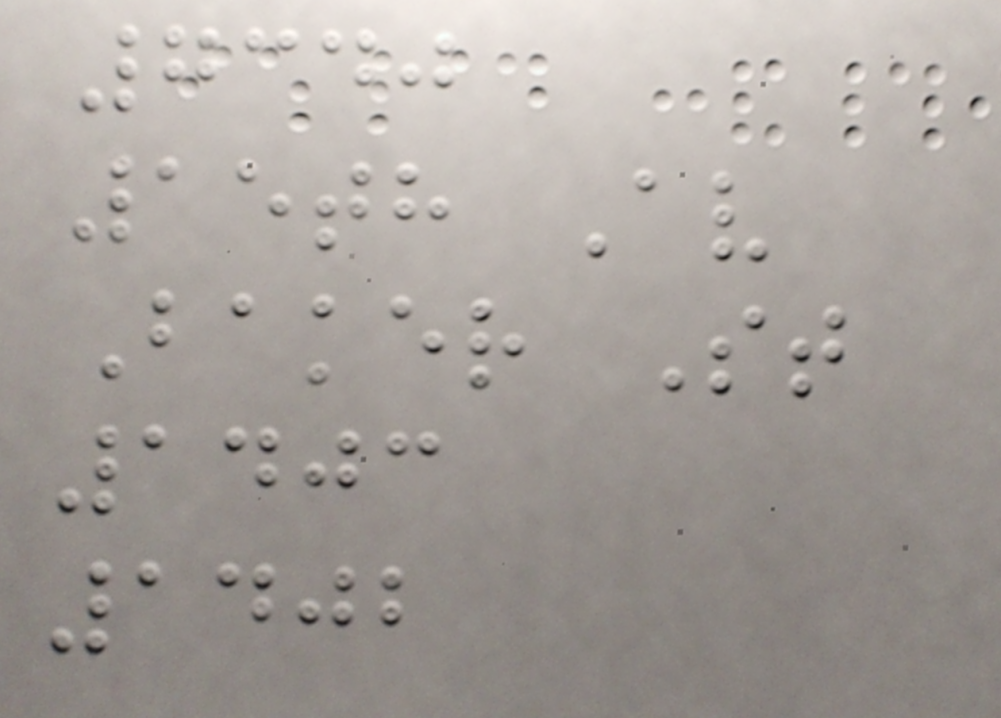7340
15th Av
Baker St
1403
1402
